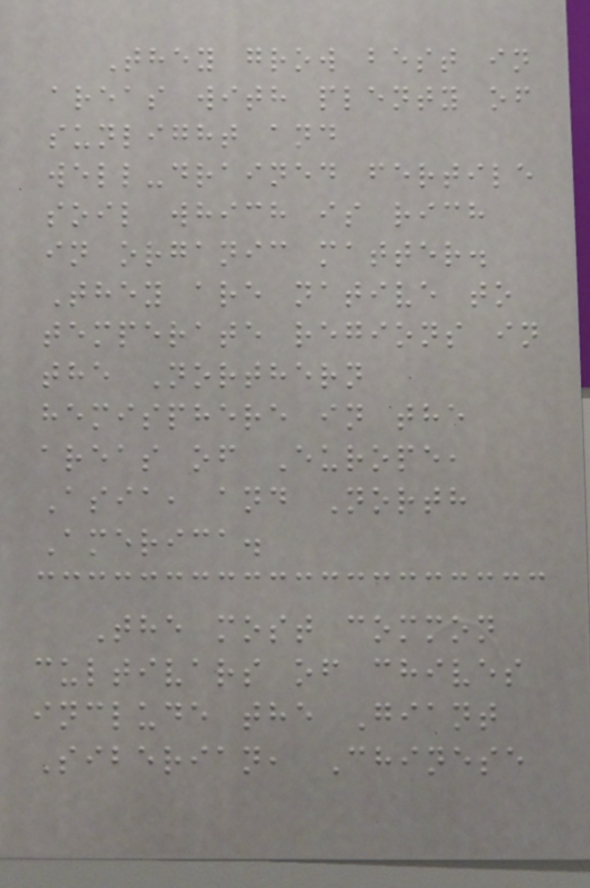They grow best in
areas with plenty of
sunlight and
well-drained fertile
soil which is rich
in organic matter.
They are native to
temperate regions in
the Northern
hemisphere in the
areas of Europe,
Asia, and North
America.
The most common
cultivars of chives
include the Giant
Siberian, Chinese
